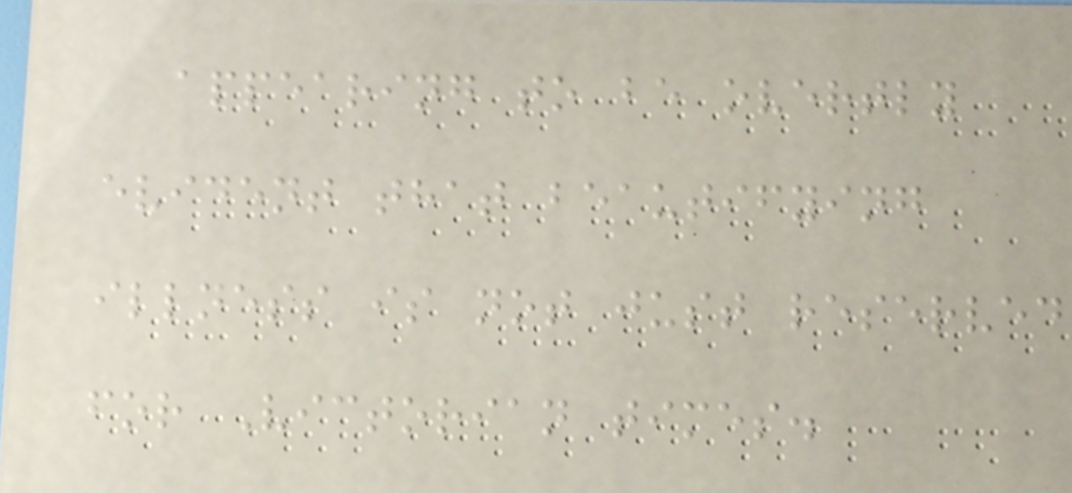appearing to be overtly
evident that beautifying
illness is not just reserved
for Victorian times.
